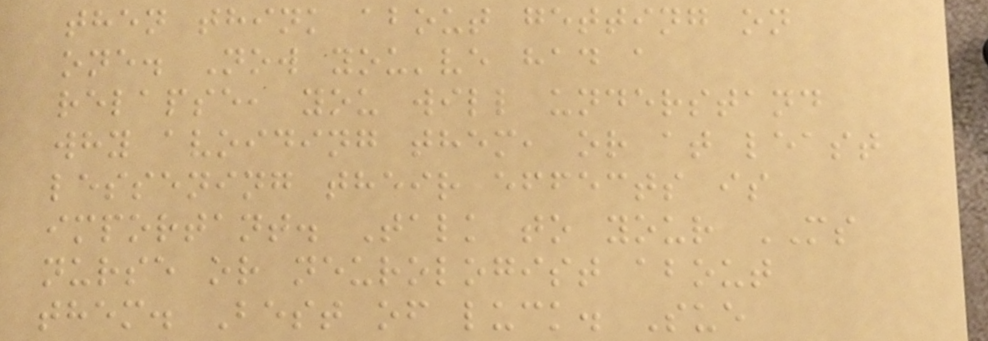then think about getting on
one. Now you've had a
relapse, you will understand
why avoiding them, or at least
lessening their effects is
important. Talk to your MS
nurse or neurologist about
them. Best of luck. Sue
